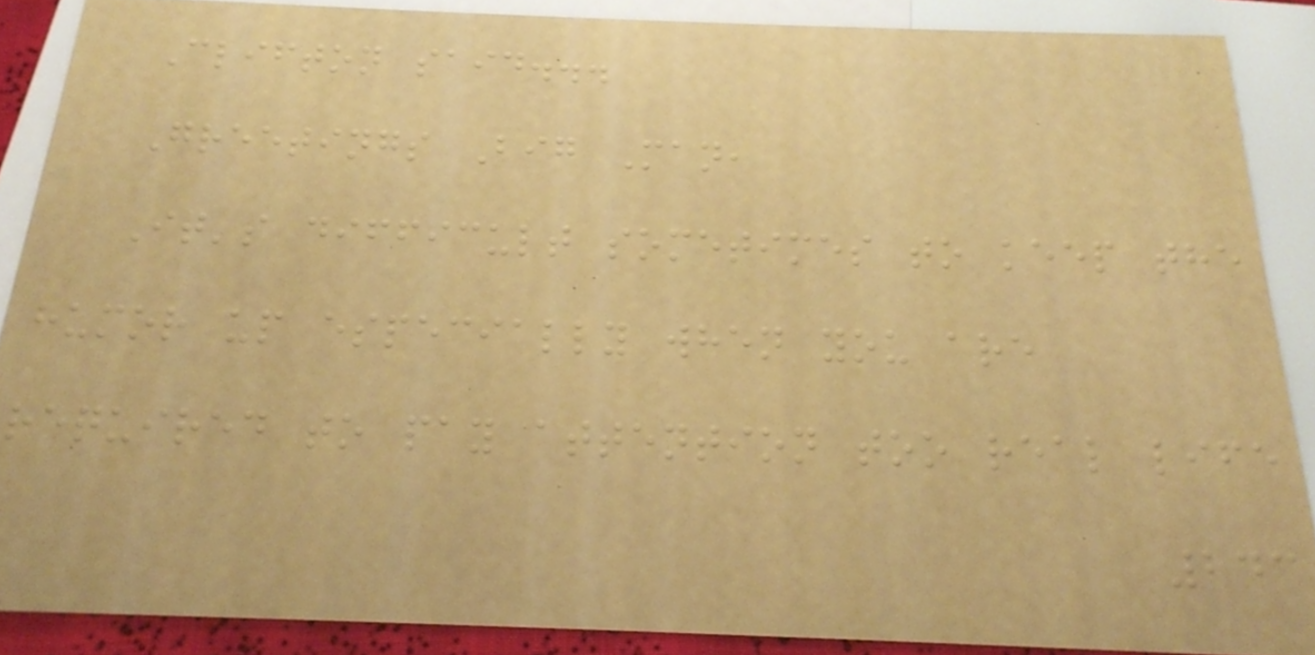Clifton said...
Greetings Big Man,
It's difficult sometimes to keep the
humor up especially when you are
required to pay attention too real life
243
